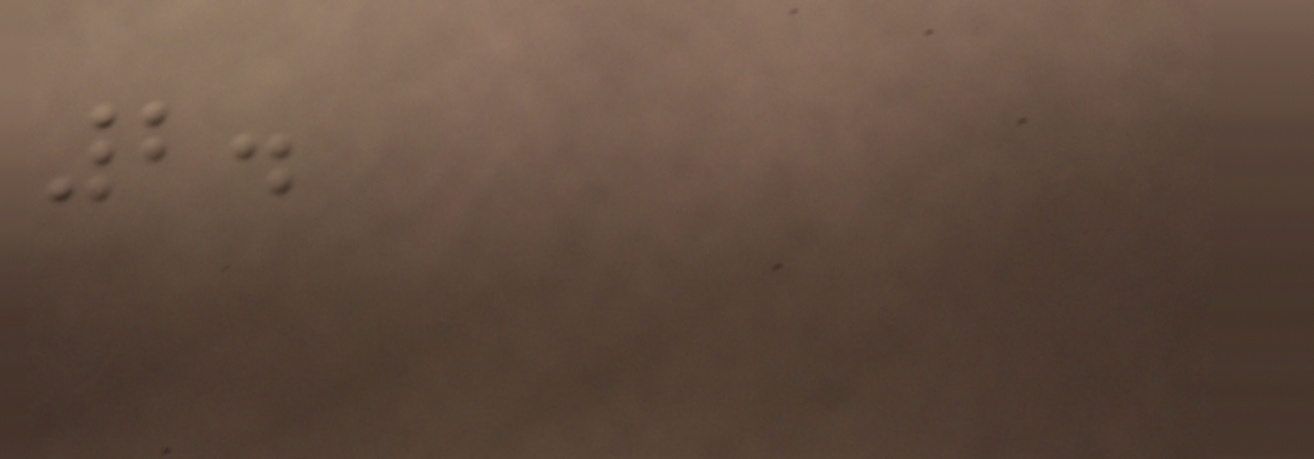2.
